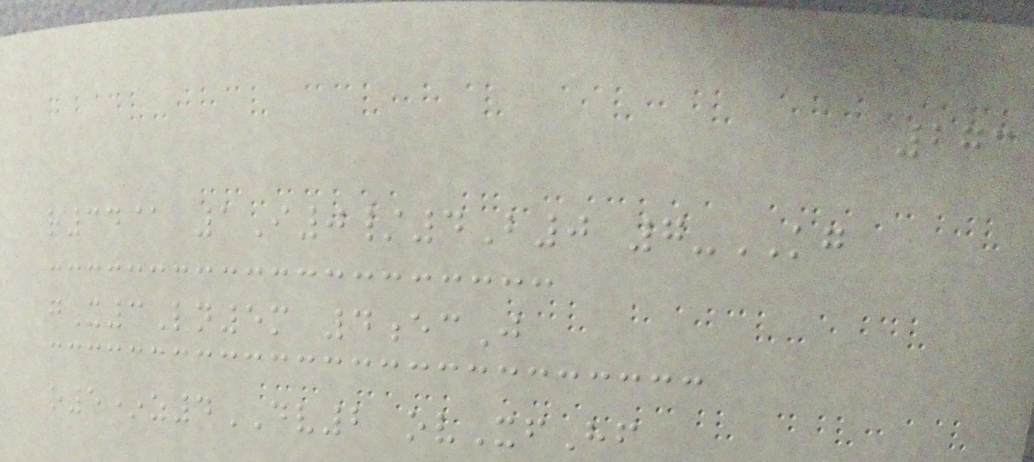273
r34@ 1I0/4B0 7-KG
gX3Ln5m 4ecJ
o5*z4DV2 ovXfHf
